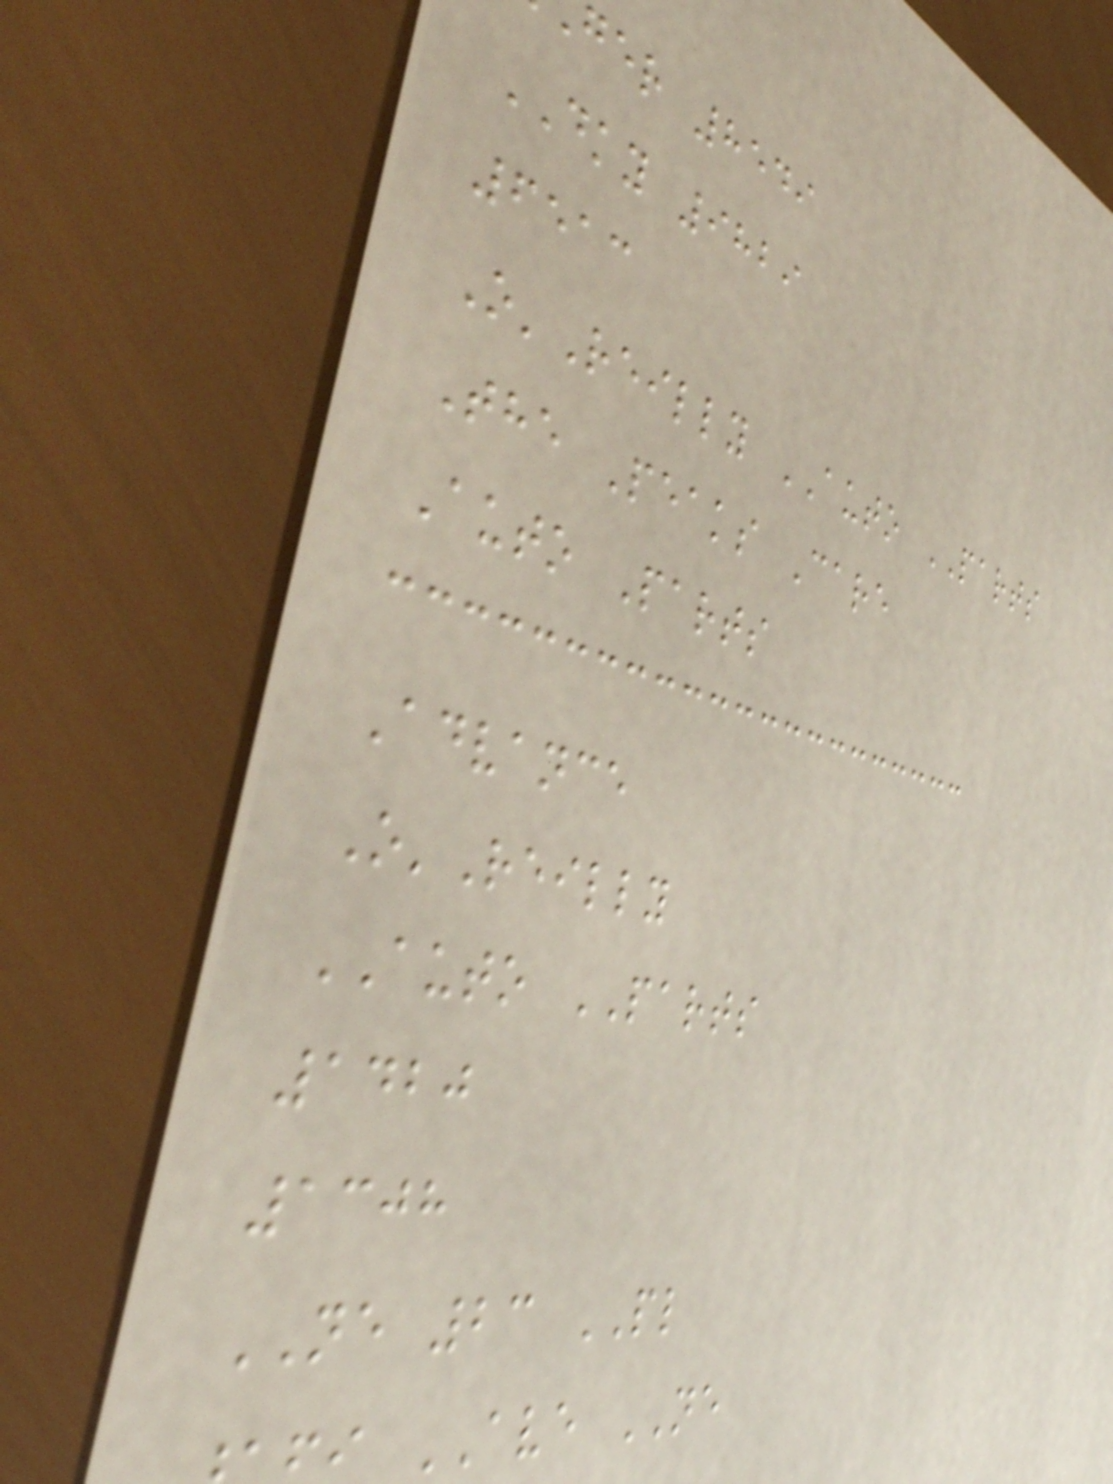ger 8549
DKY 9829
6513
O'Reilly AUTO PARTS
The Peaks Care
Auto Parts
Advance
O'Reilly
AUTO PARTS
1420
1308
NE 23 PL
AVE NE
